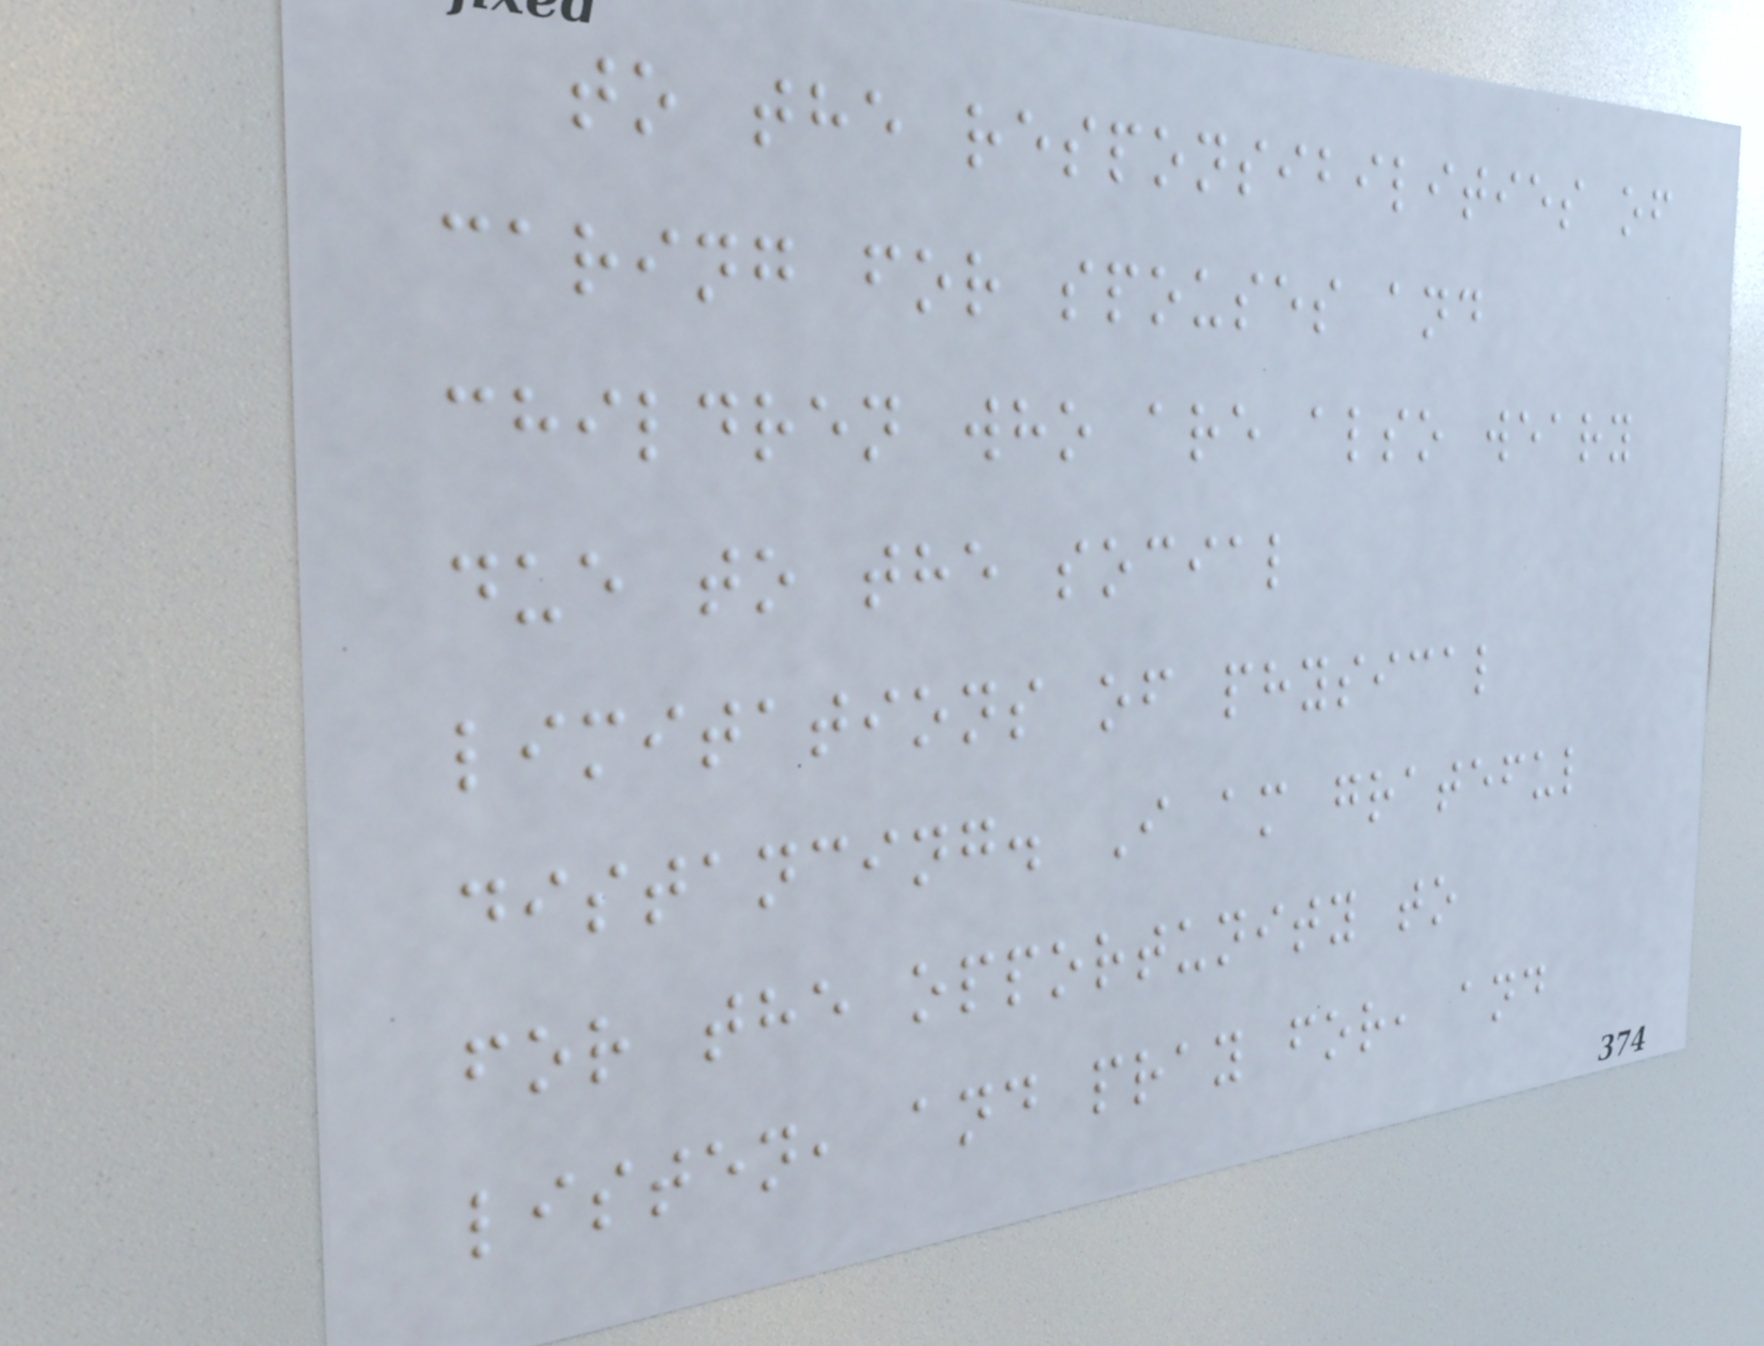to the responsibilities of
caring for spouses and
children who are also weary
due to the social
limitations of physical
distancing. I am grateful
for the opportunity to
listen, and pray for, and
